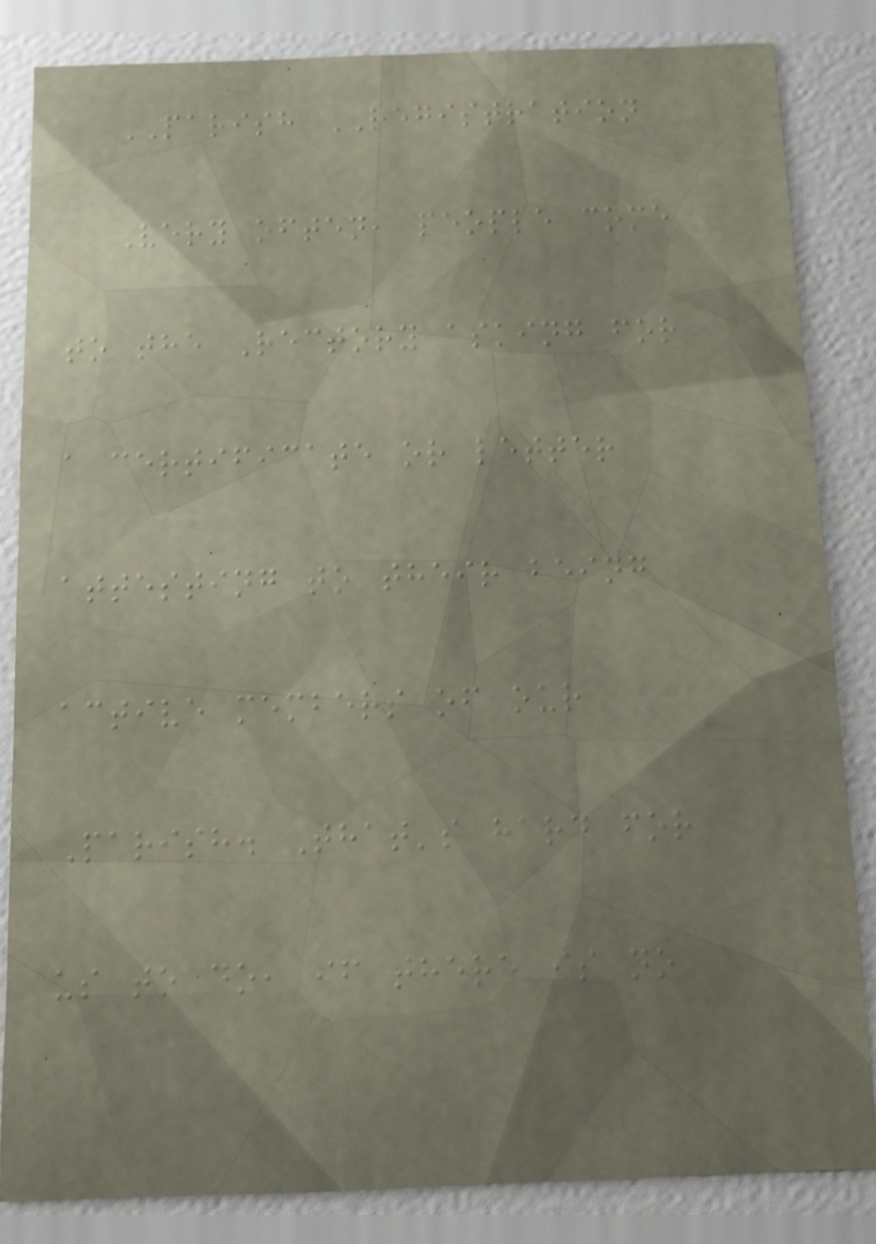PARISH REGISTRATION
Very often, people come
to the Rectory asking for
a certificate or letter
attesting to their being
active members of our
Parish. That's hard for
us to do, if there is no
